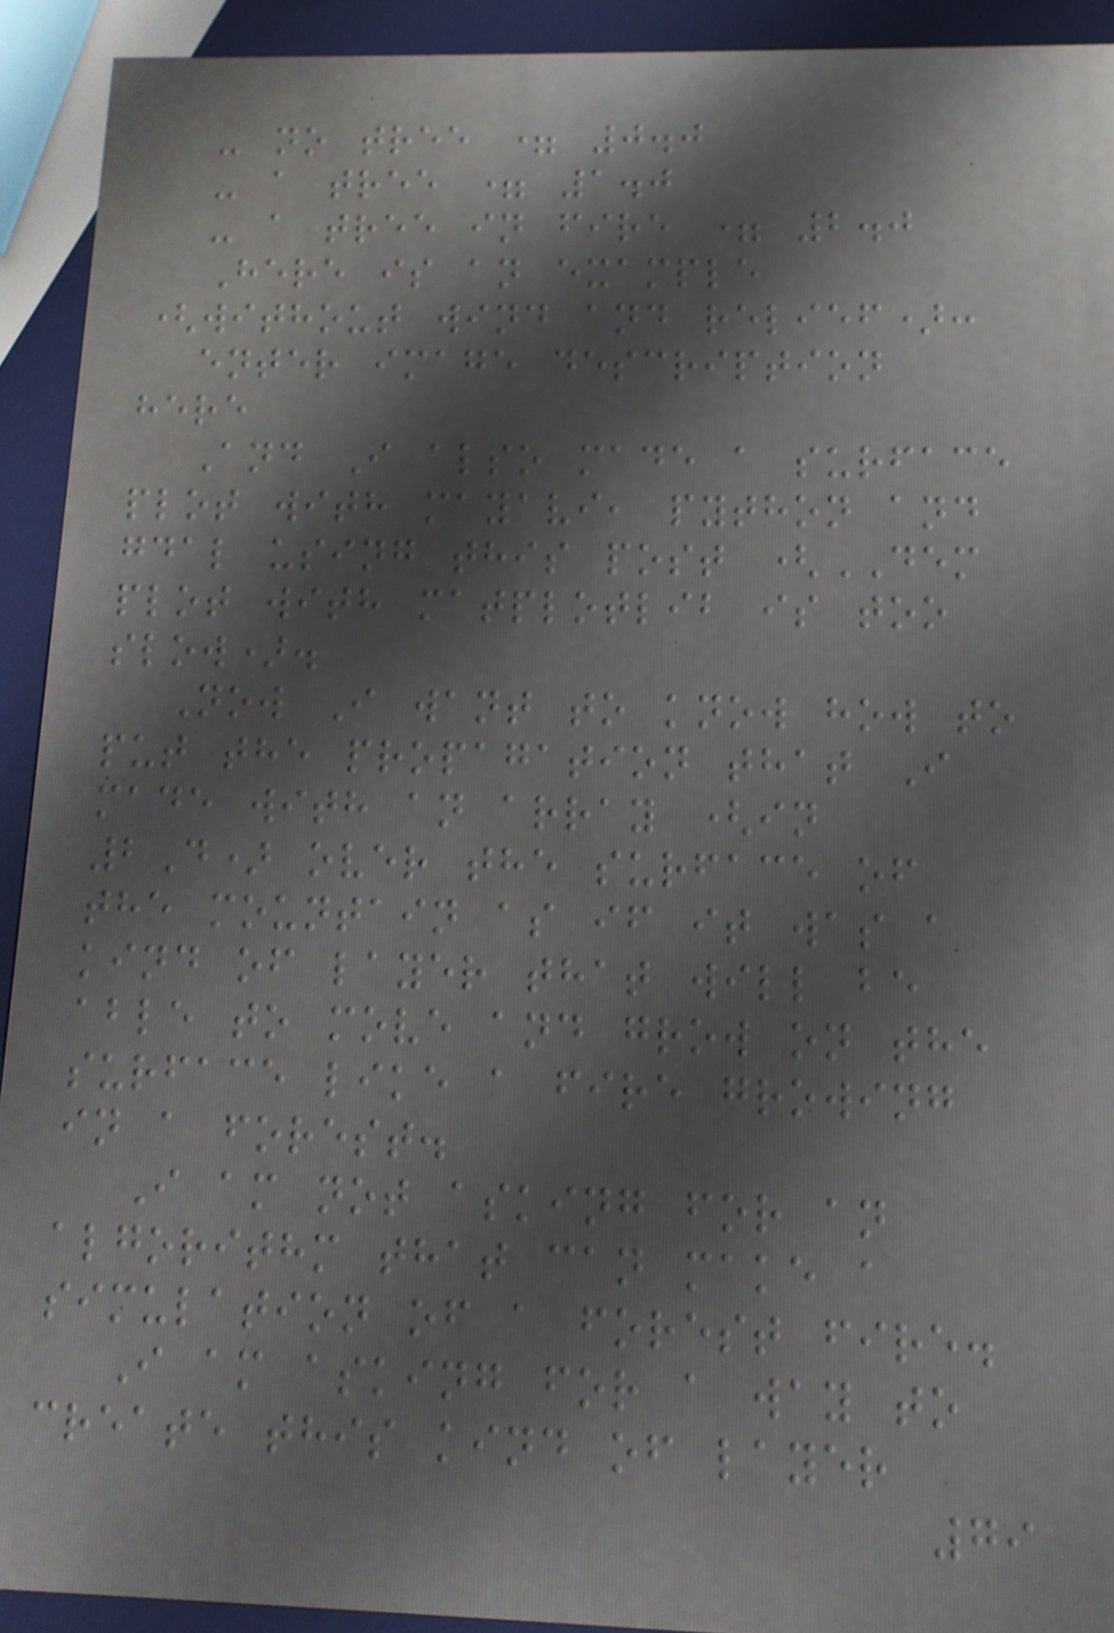- no tree = 0.0
- a tree = 1.0
- a tree in fire = 2.0
Here is an example
(without wind and relief):
enter image description
here
And I also made a surface
plot with mayavi, python and
gdal using this post (DEM
plot with matplotlib is too
slow).
Now I want to know how to
put the propagation that I
made with an array (in
2D) over the surface of
the mountain as if it was a
kind of layer that will be
able to move and grow on the
surface like a fire growing
in a forest.
I am not asking for an
algorithm that can make a
simulation of a forest fire.
I am asking for a way to
create this kind of layer
79
